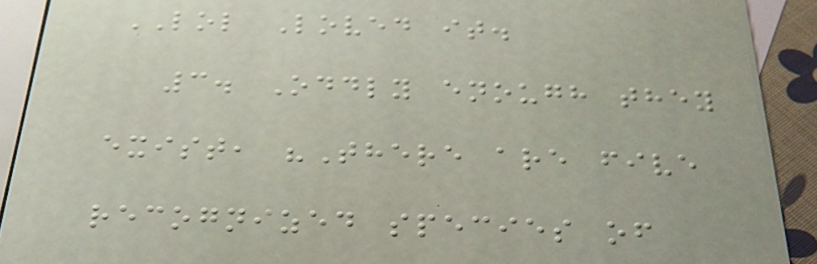LOL Loved it.
3. Oddly enough they
exist, "There are five
recognized species of
